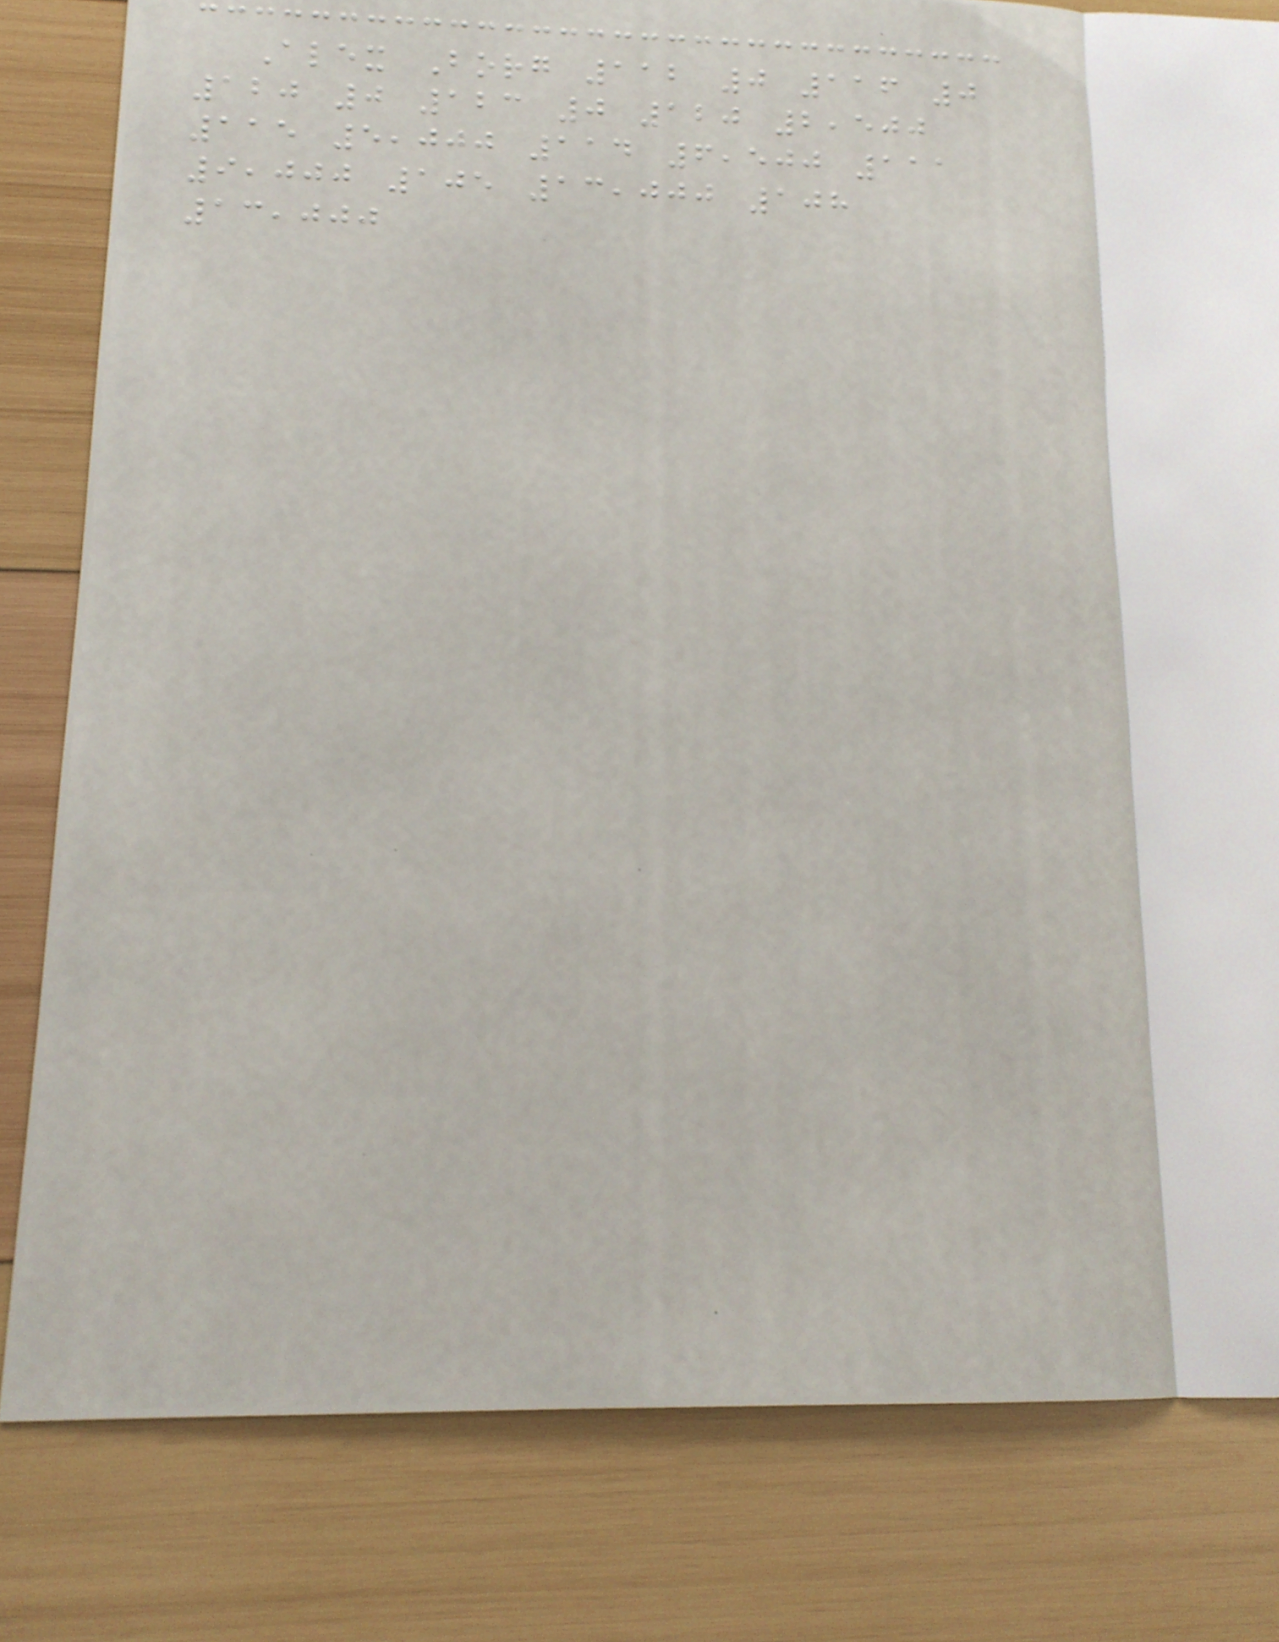Alex Borg 112 0 116 0
120 0 123 0 120 2,500
115 5,000 114 6,500 111
9,000 105 13,000 108
13,000
